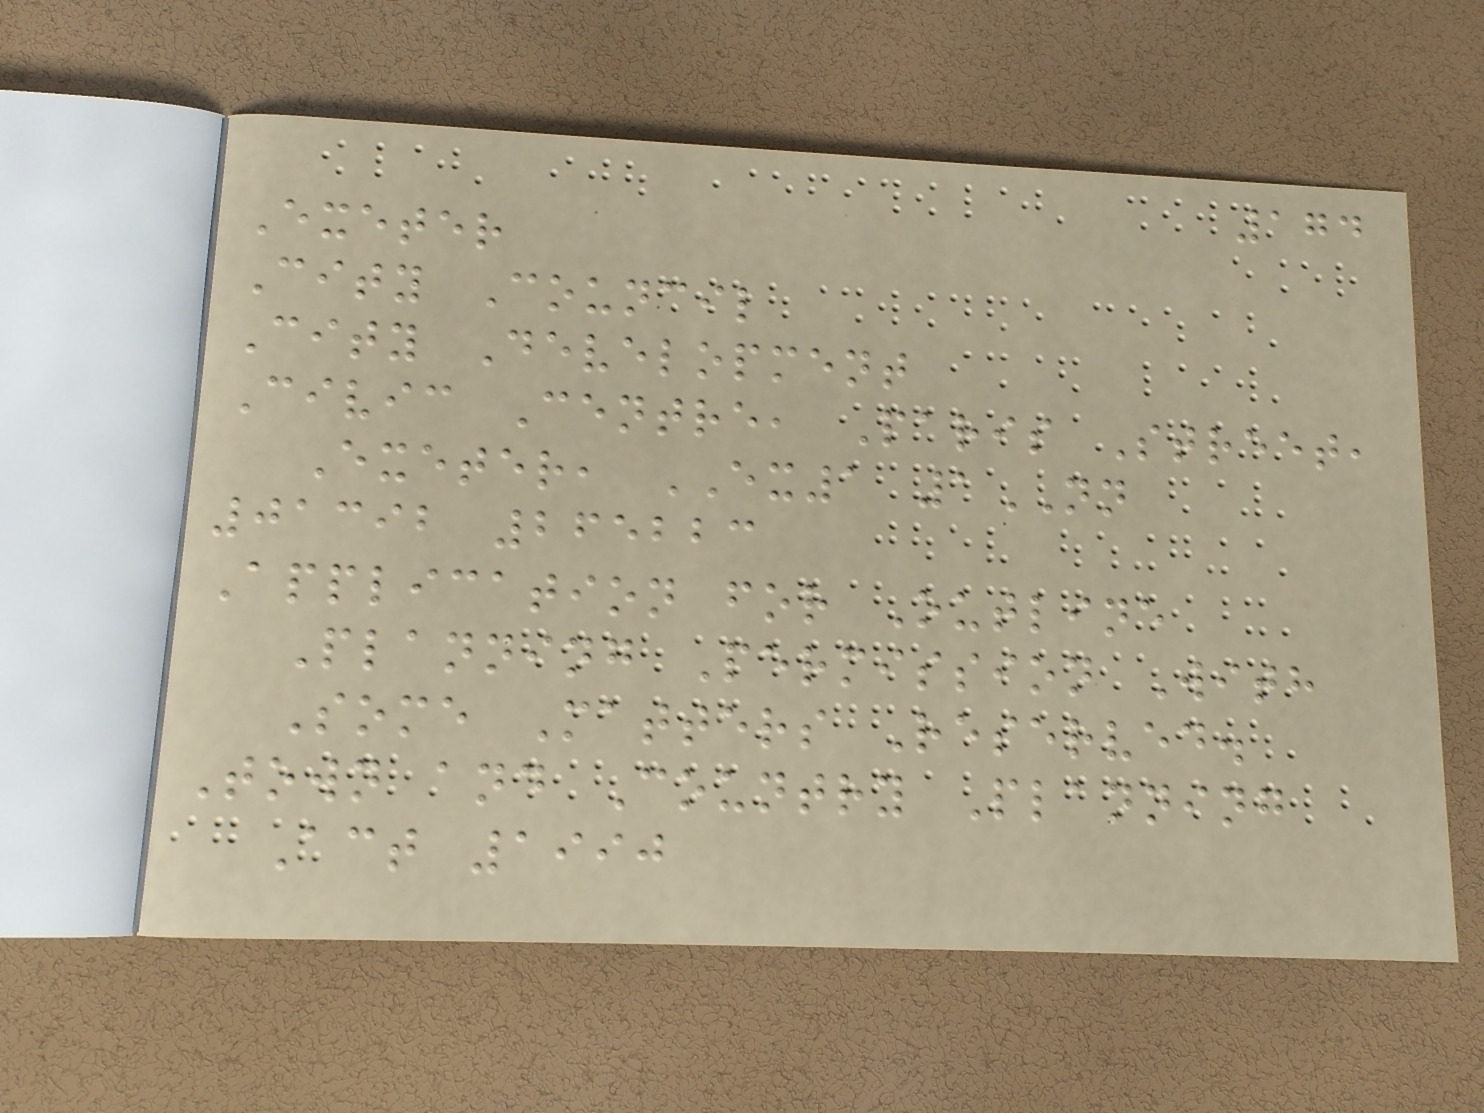174
Exeter
City Council
City Development
Civic Centre, Paris Street,
Exeter, EX1 1NN
01392 265223
Application for Outline
Planning Permission With
Some Matters Reserved.
Town and Country Planning
Act 1990
